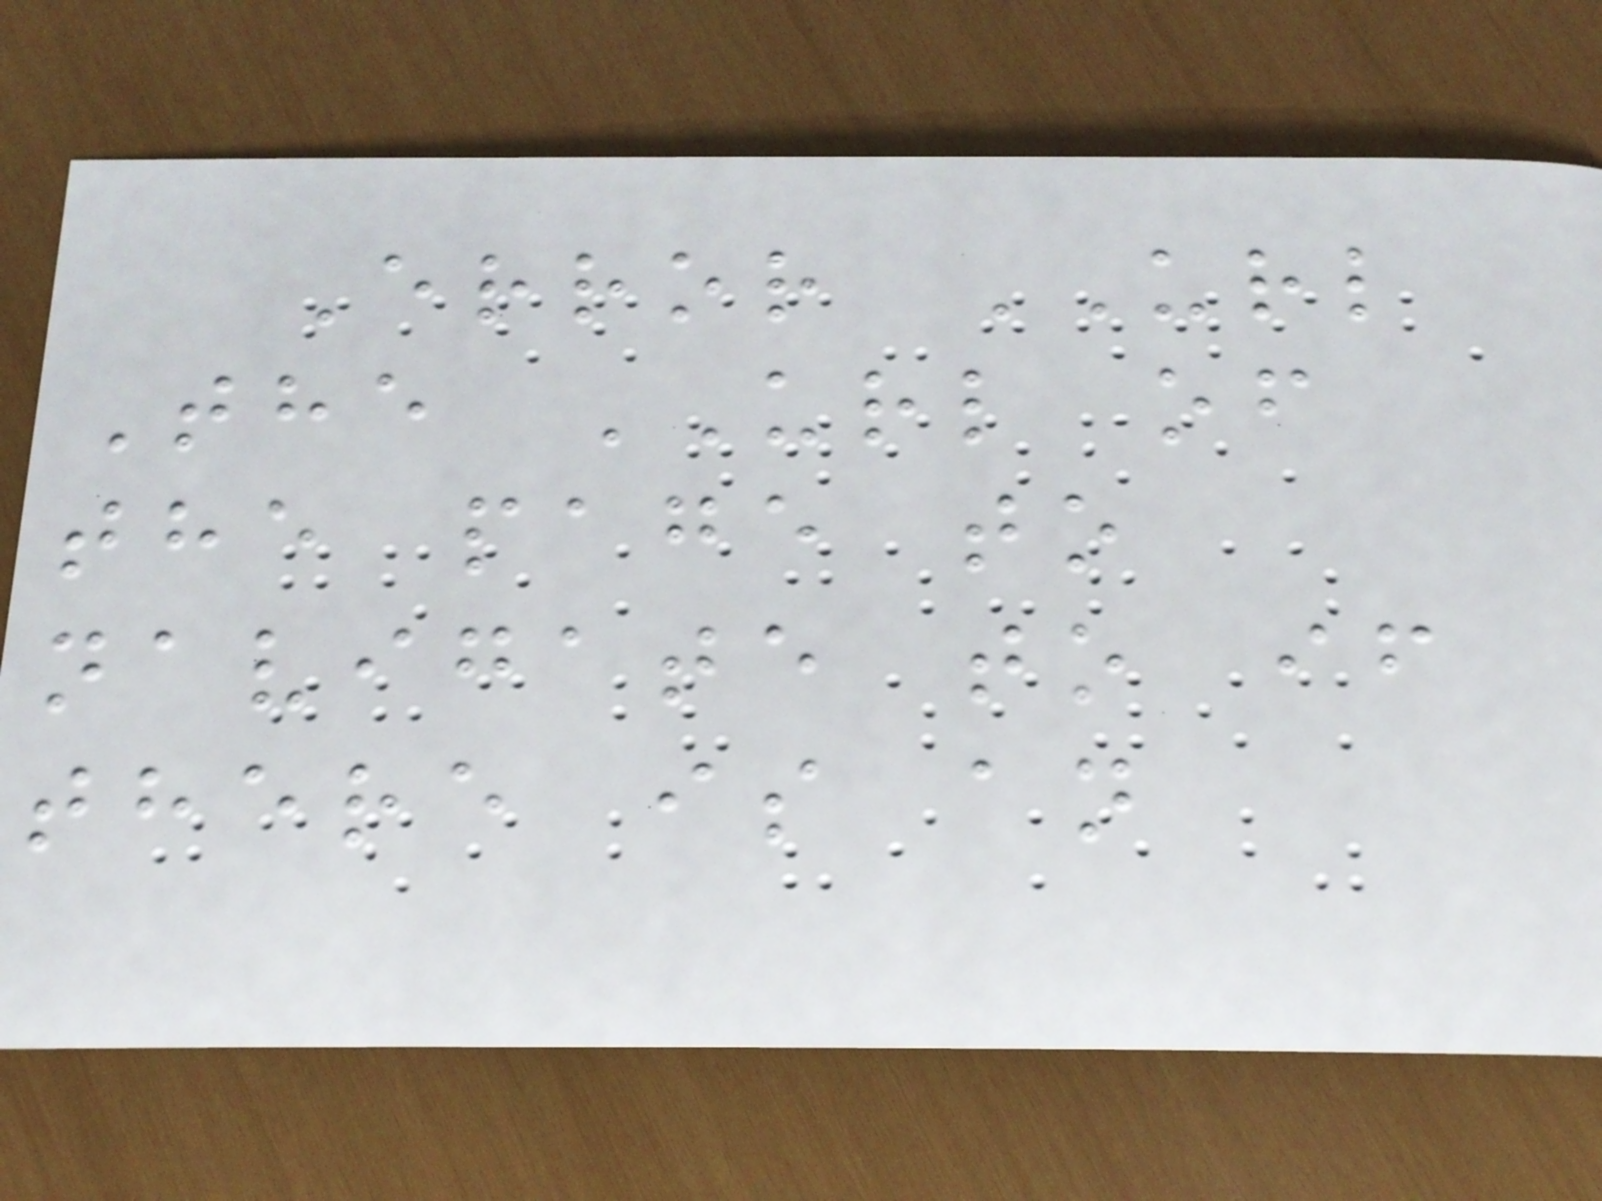Error URL
The URL of
the page to
navigate to if
there is an
